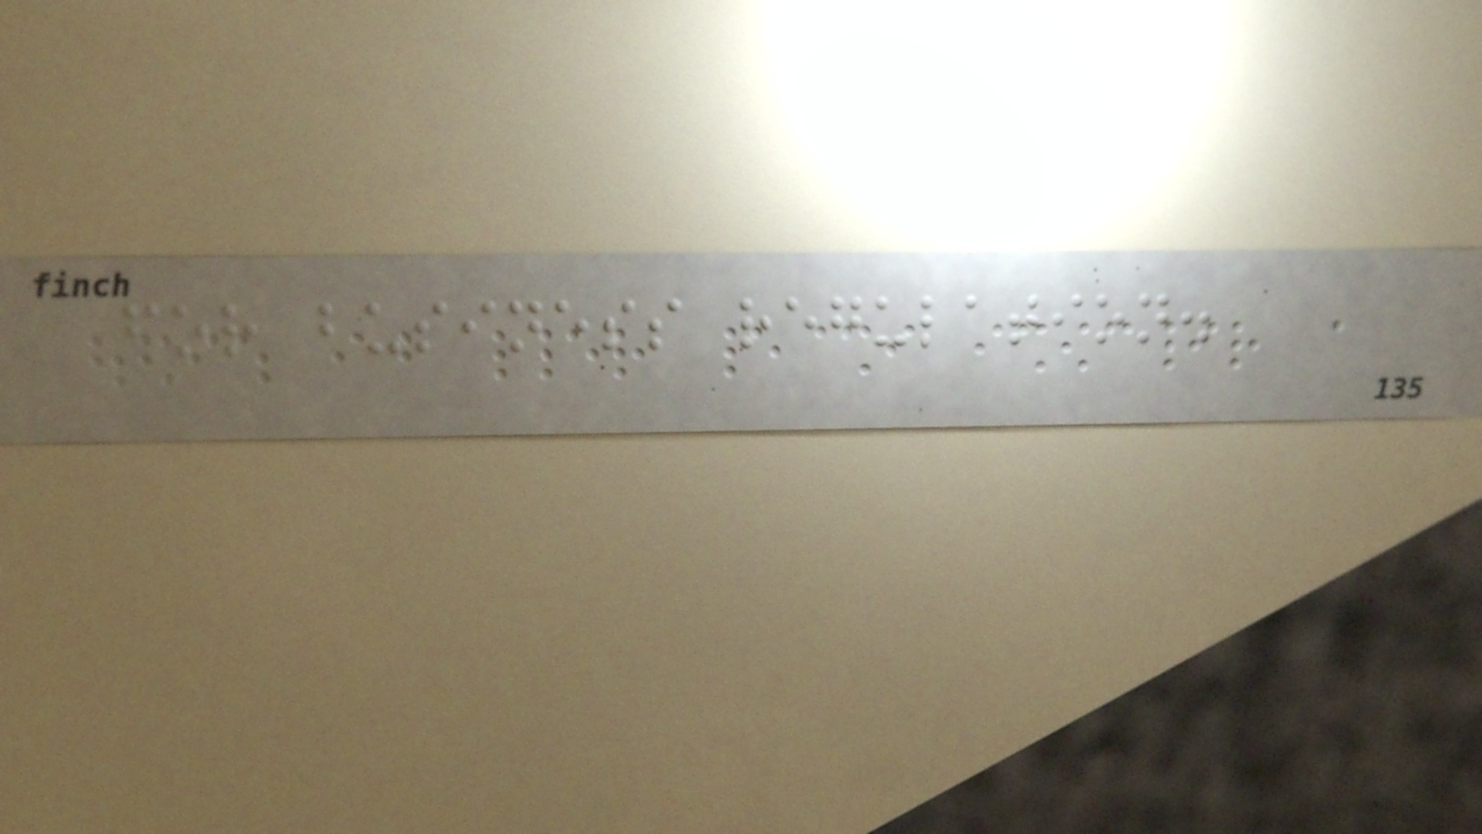for business regulation.
